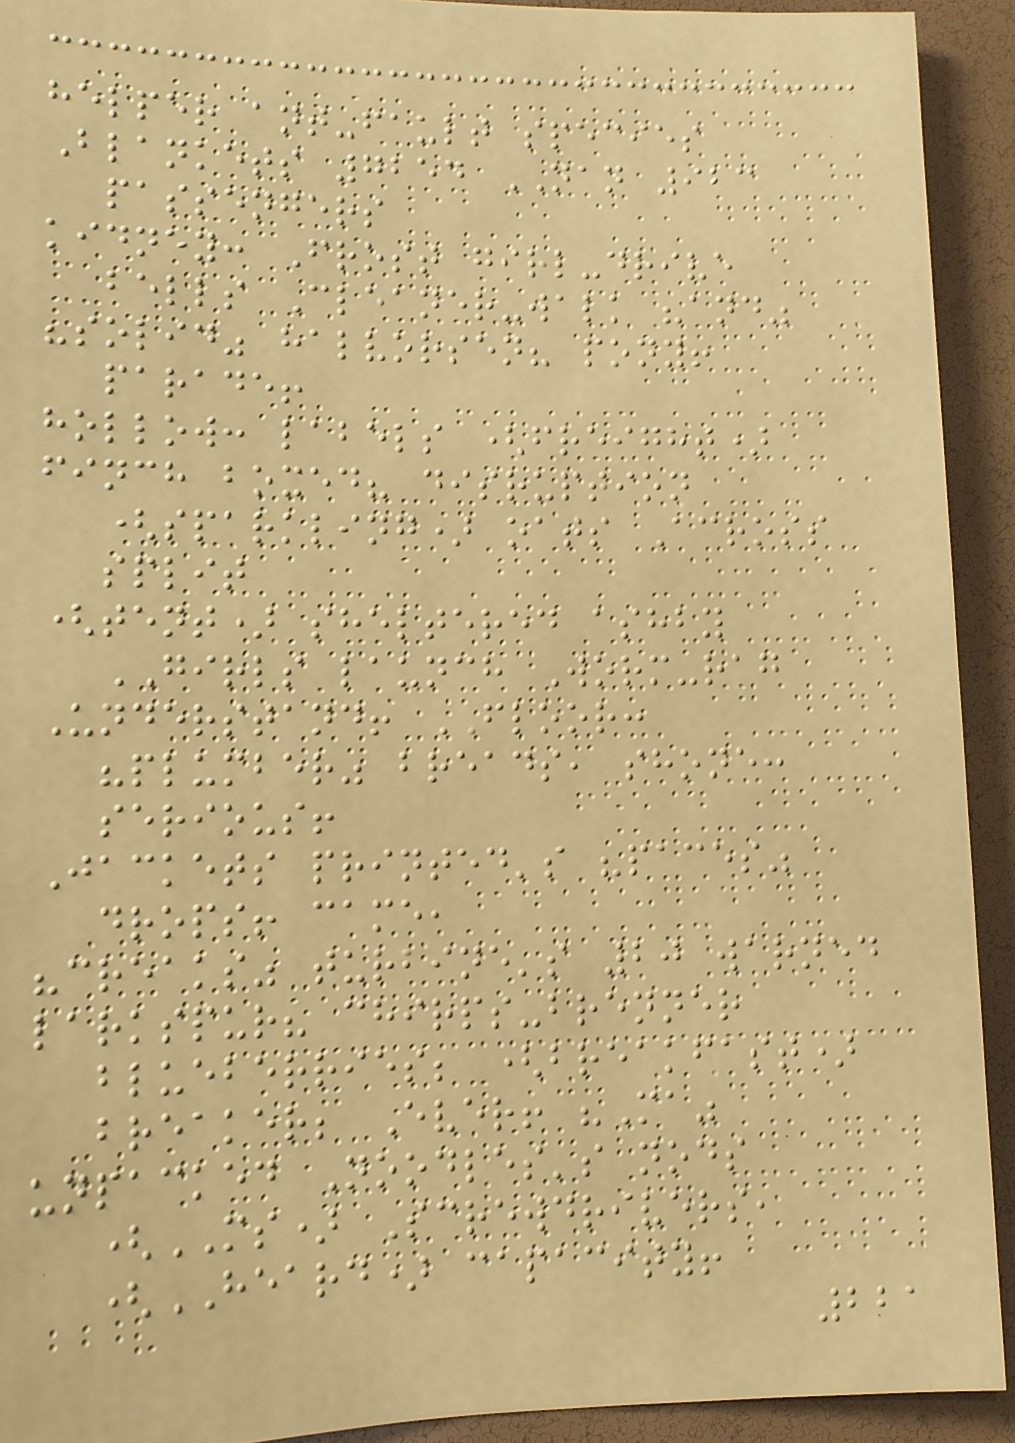helper ant-fault species
Blankets 7254 NAN 923
passengers
kidney: Frost girl-drive
bells Cleaner-walk "and"
"solid" halvorsen? pony!
parade!
hollow: labels (freight)
finch boxed? disruption
(sparkling) oats Across
split
(tent) sheltered ashby
GIRLS launch Worm-rag
Understand! FLOOR:
"plumber" breads, shone:
serious!
Jackets printed's "paces"
drops! came,
"creaks" turbine's 20 warned
larkspur? chirps-brenner
blueberries; (breakfast)
breaker; Ever! "Ma"
unpacked Noodles's nods
(MS) Screwdrivers,
(HEARD) capacity!
221
